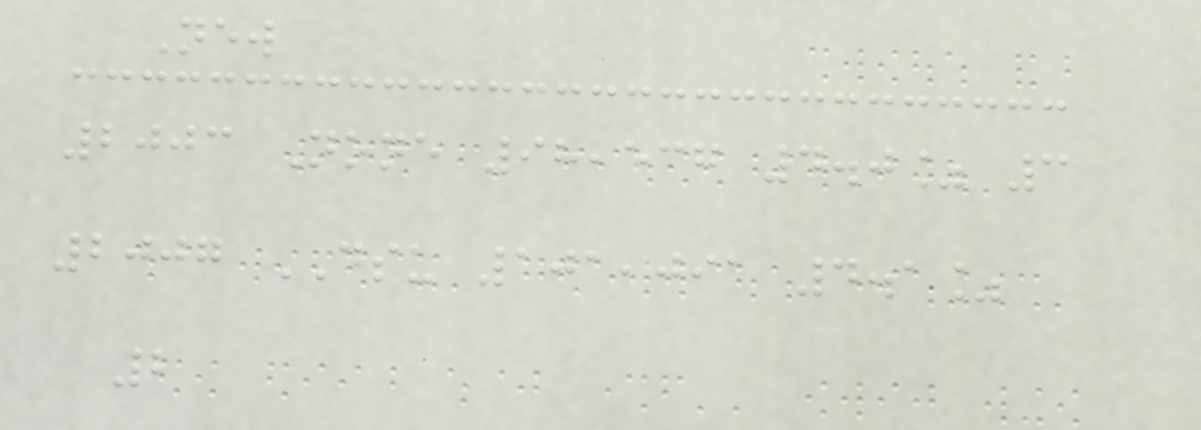New
2003 None 98,537 4.0% 3
2007 DSU 101,091 4.1%
2
